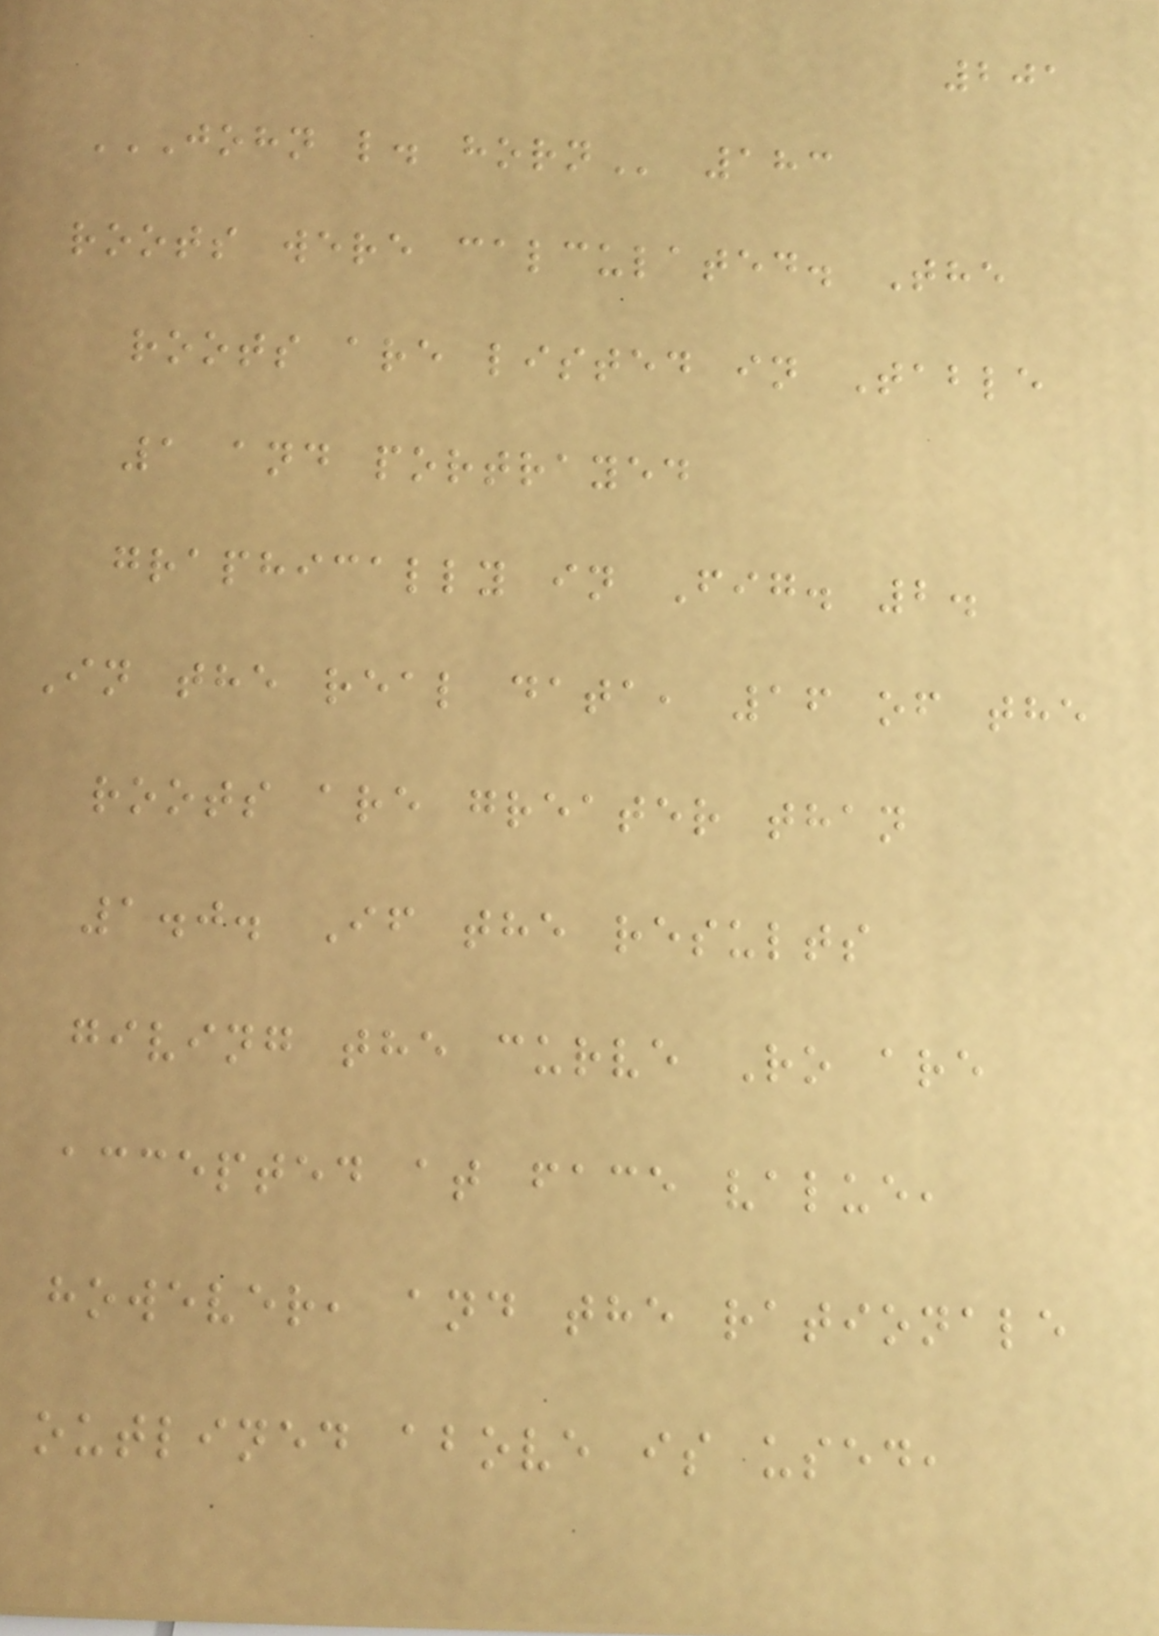201
JOHN L. HORN 183
roots were calculated. The
roots are listed in Table
1 and portrayed
graphically in Fig. 2.
In the real data, 16 of the
roots are greater than
1.0. If the results
giving the curve Ro are
accepted at face value,
however, and the rationale
outlined above is used,
